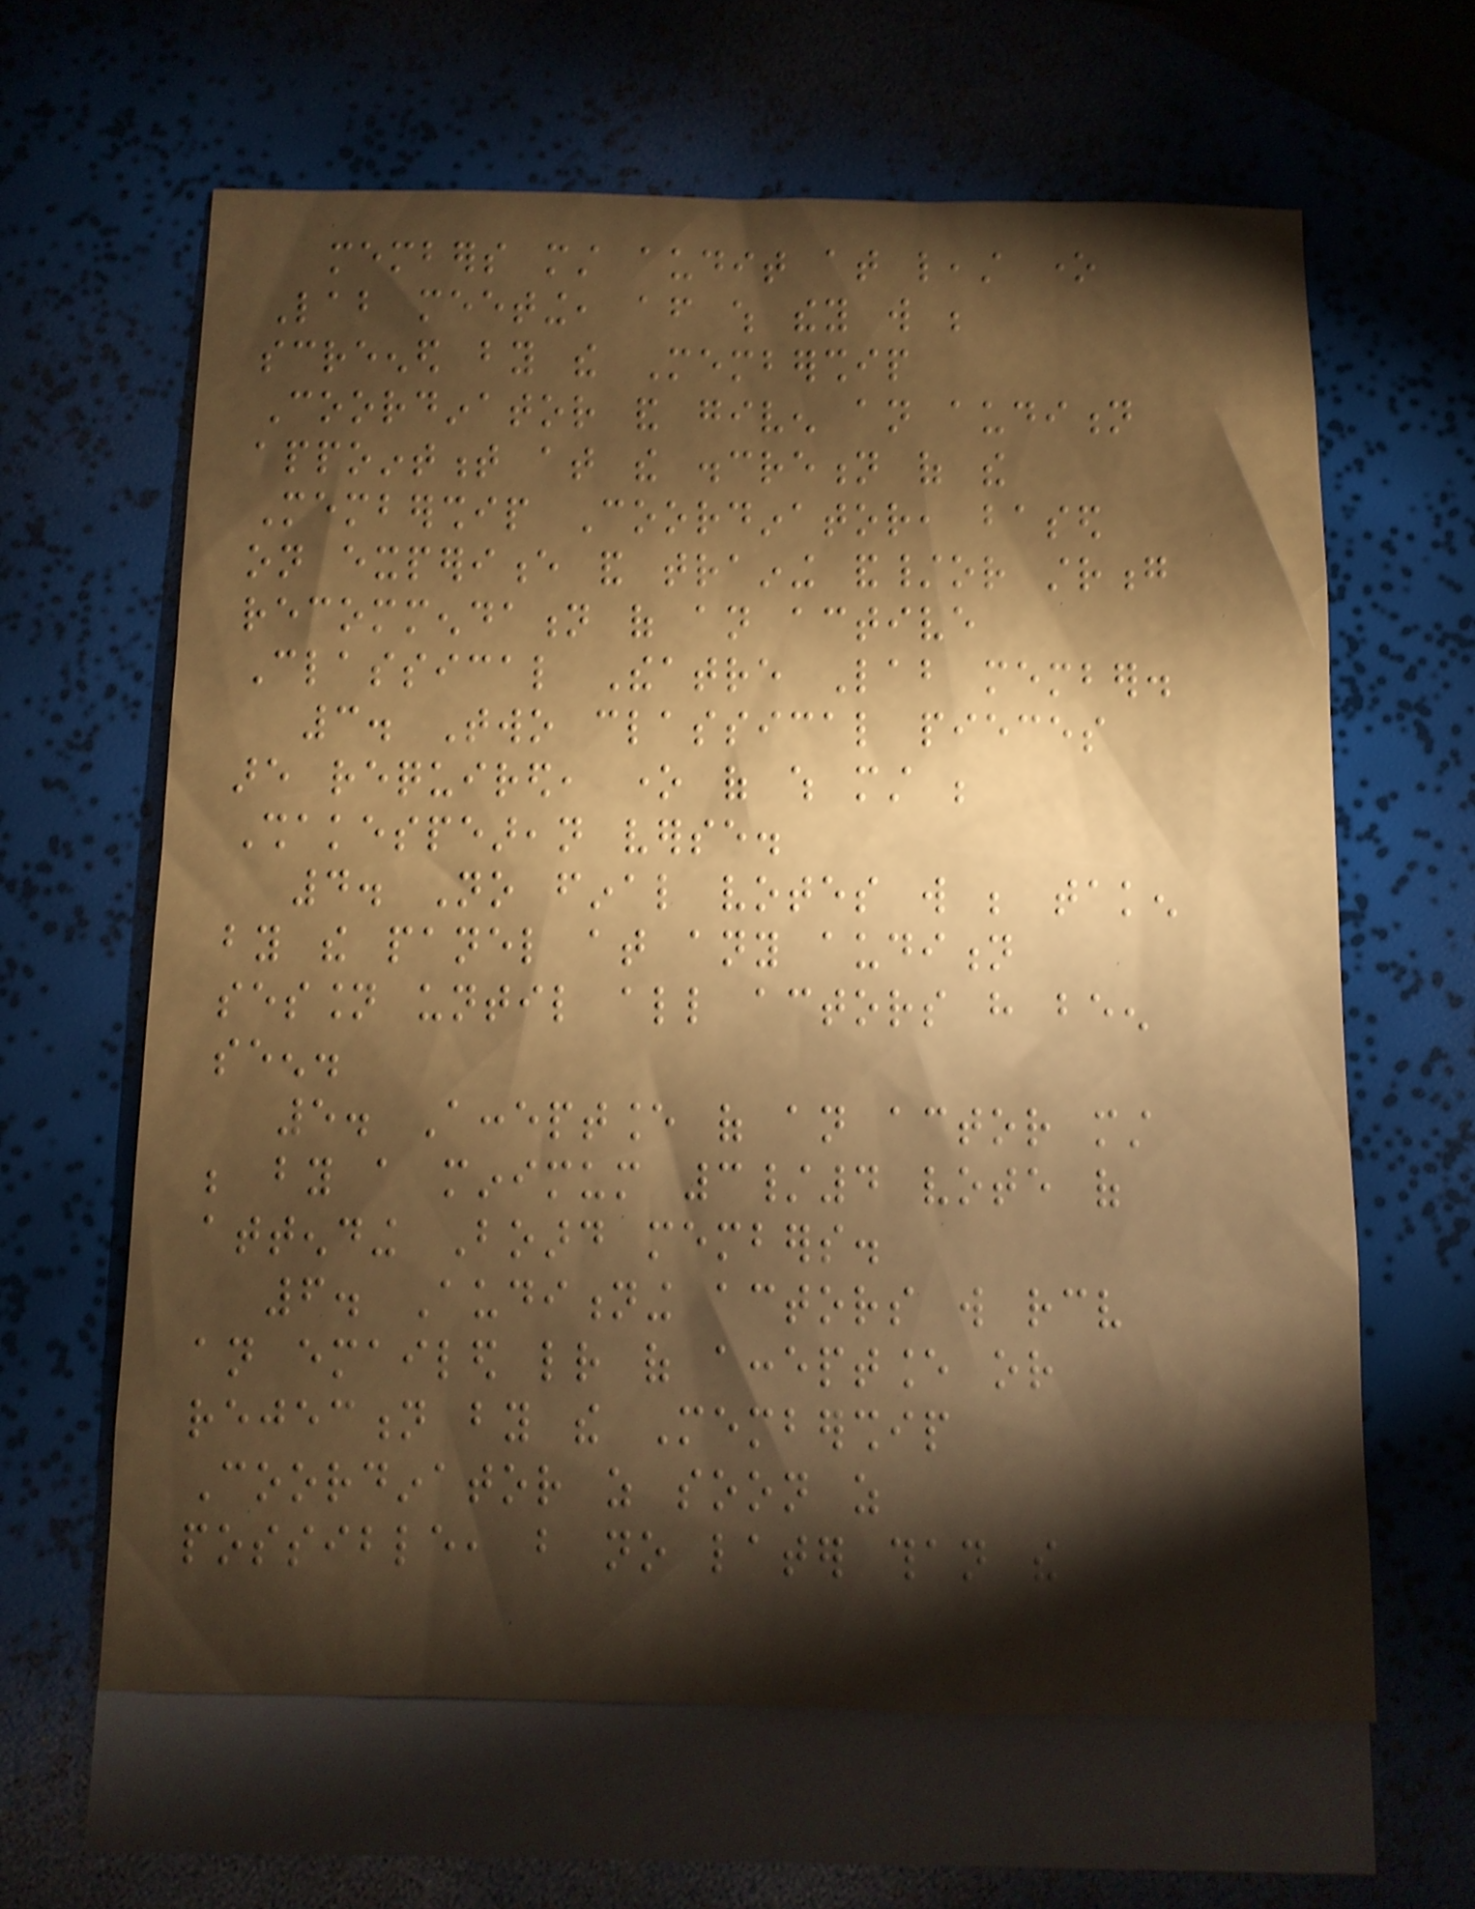members must audit at least one
Lab meeting, after which they will be
screened by the Membership
Coordinator and given an audition
appointment at the discretion of the
Membership Coordinator, based
on experience and training and/or strong
recommendation of an active
Classical Theatre Lab member.
3. Two classical pieces
are required, one of which must be
Shakespearean verse.
4. No final votes will be taken
by the panel at any audition
session until all actors have been
seen.
5. Acceptance of an actor must
be by a minimum 3/4 vote of
attending Board members.
6. Auditioning actors will receive
an emailed letter of acceptance or
rejection by the Membership
Coordinator as soon as
possible, but no later than the
